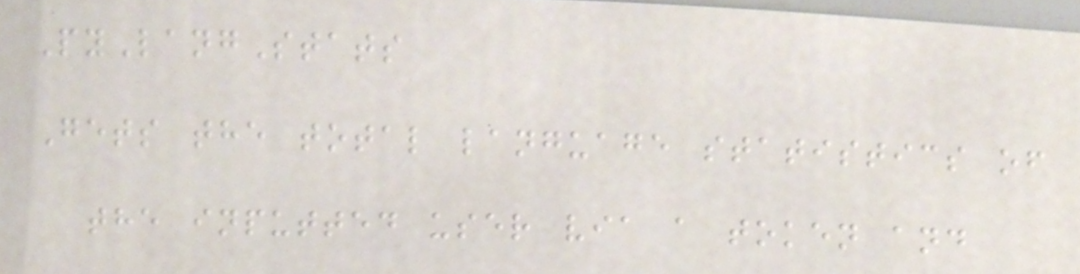PyLangStats
Gets the total language statistics of
the inputted user via a token and
